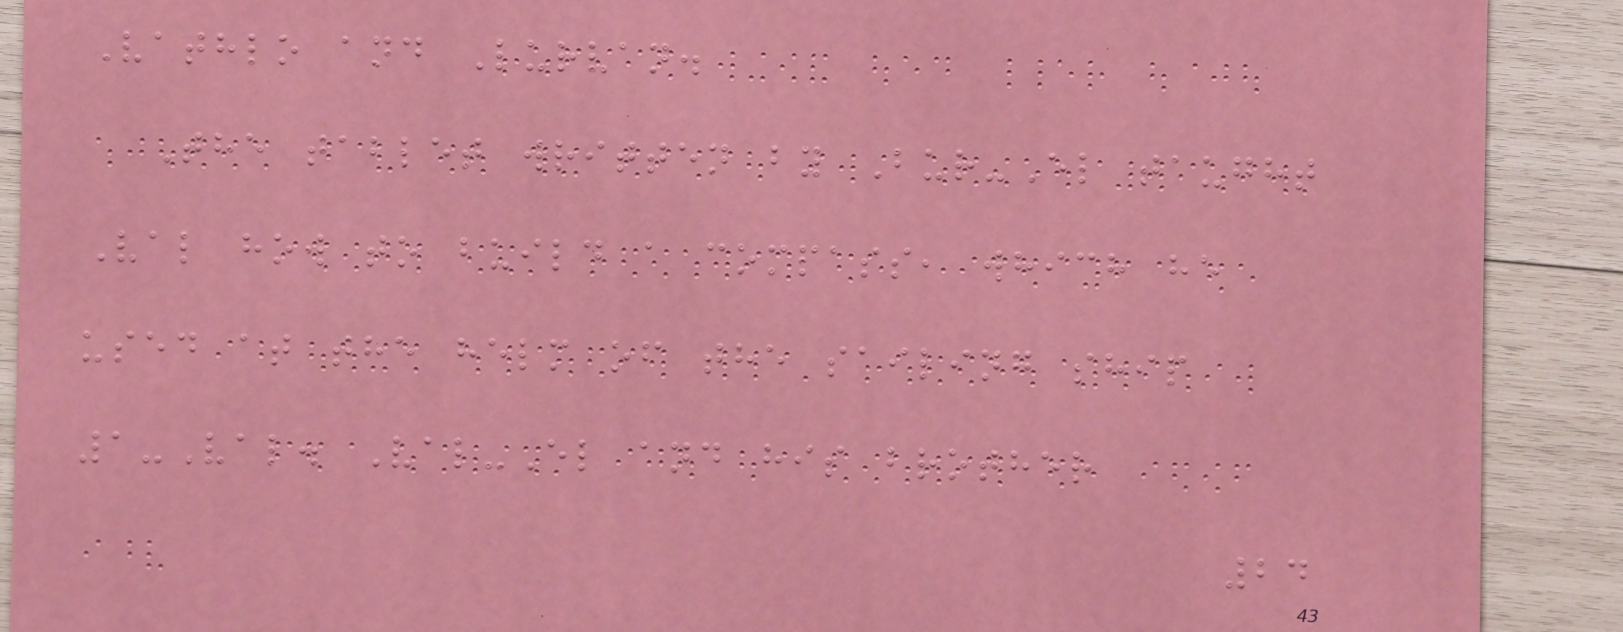Vathlo and Lurvan.
The tablet written by Bur-El taught
Val how to build a compass, which he
used at the helm of the sailing ship
1-Val. Val-El and his brother
24
